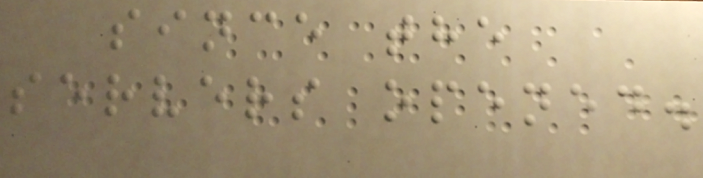since the
servers opened.
